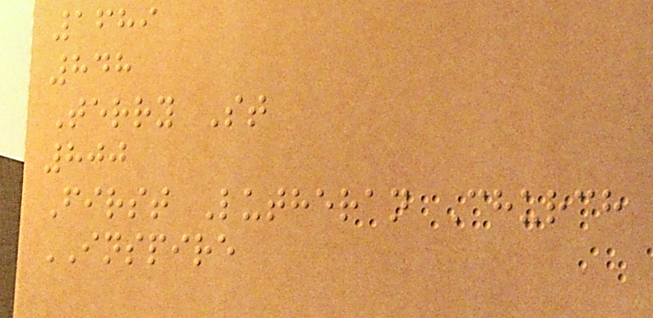1689
848
Terry St
800
First Lutheran Church
INSPIRE
